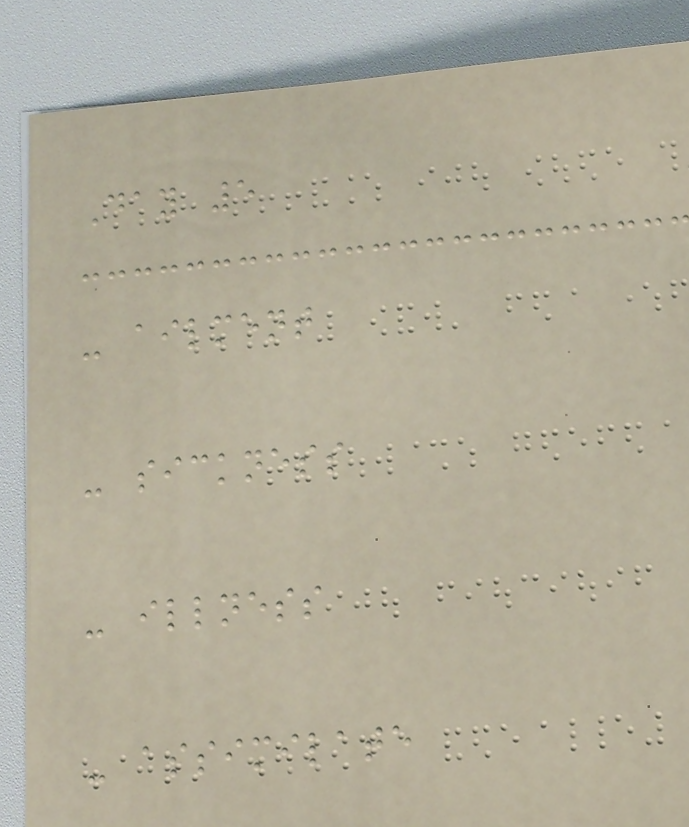Day 5
- ailment
- sickness
- illness
- assimilate
